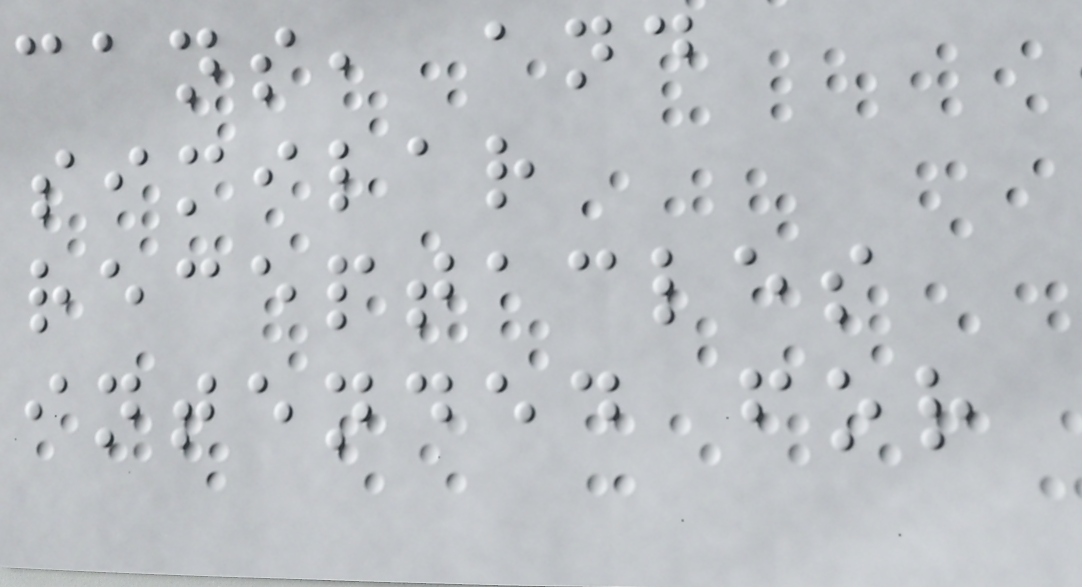cans, and
similar
receptacles
intended for
